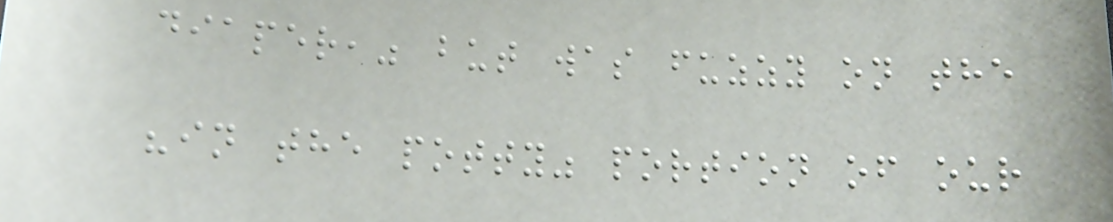diaper," but was fuzzy on the
"in the potty" portion of our
